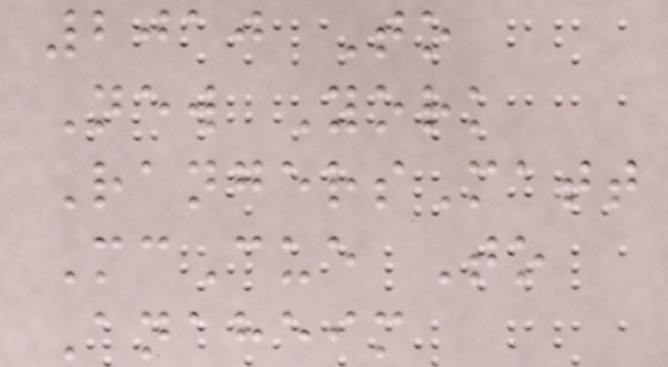2010 To
New York
RangersMatt
McCue To
Anaheim
